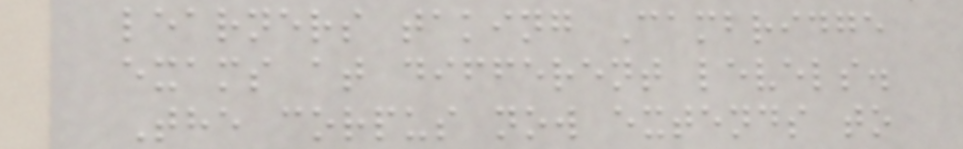learners taking Cambridge
exams at different levels.
The corpus now extends to
